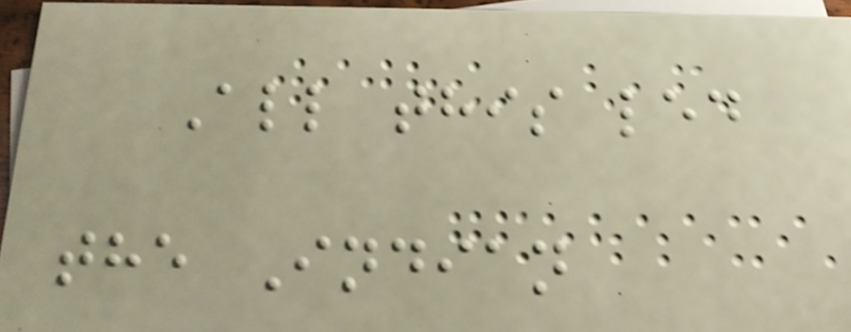All this led
the Indian
